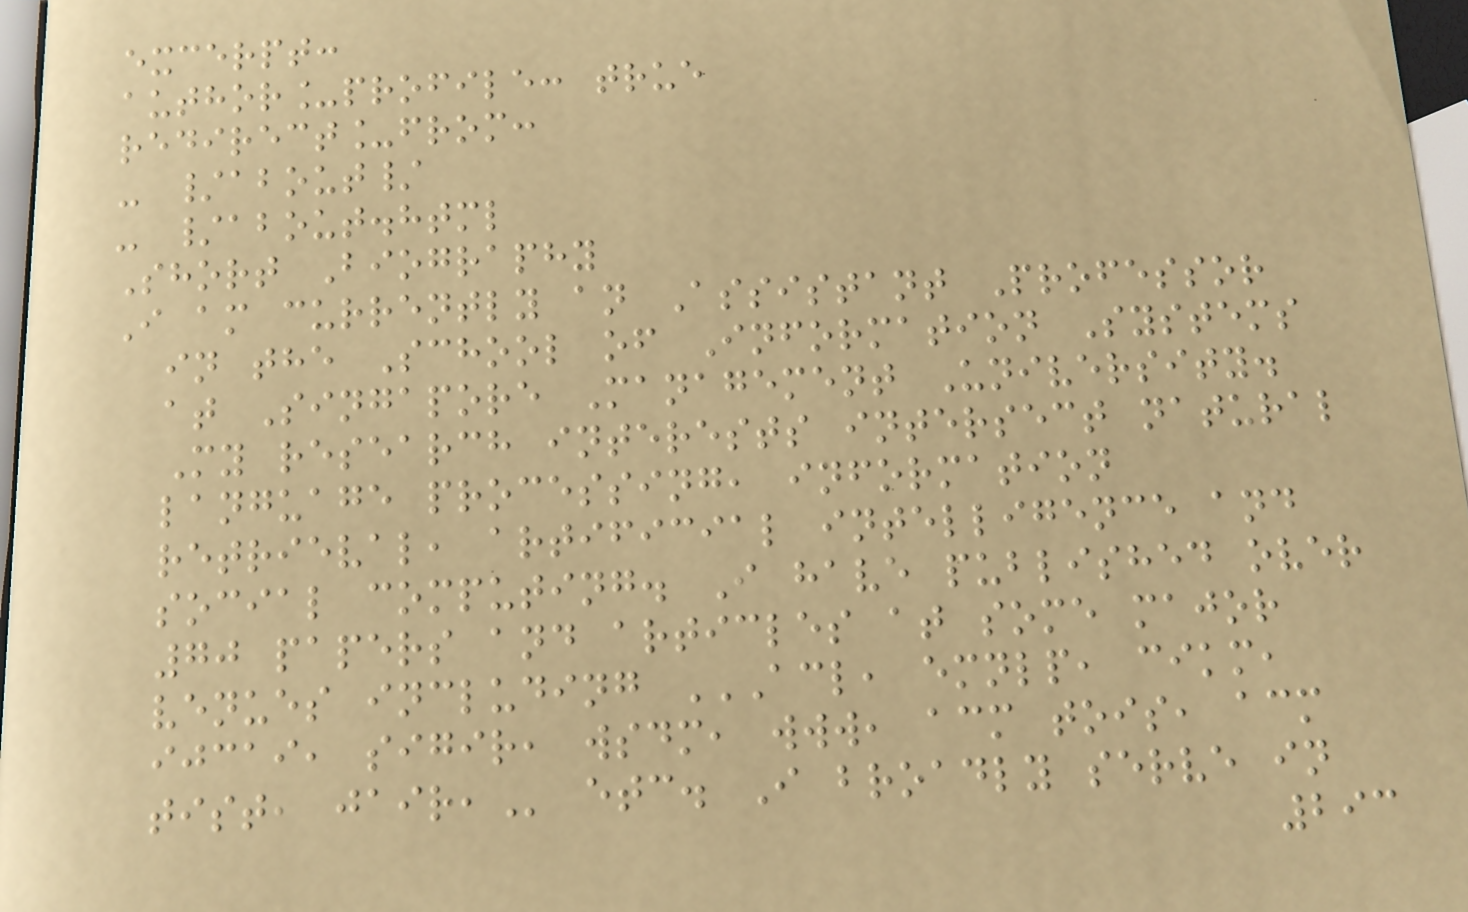excerpt:
author_profile: true
redirect_from:
- /about/
- /about.html
Short Biography
I am currently an Assistant Professor
in the School of Information Systems
at Singapore Management University.
My research interests intersect natural
language processing, information
retrieval, artificial intelligence and
social computing. I have published over
70 papers and articles at some major
venues including ACL, EMNLP, CIKM,
IJCAI, SIGIR, WSDM, WWW, ACM TOIS, ACM
TIST, JAIR, etc. I broadly serve in
293
